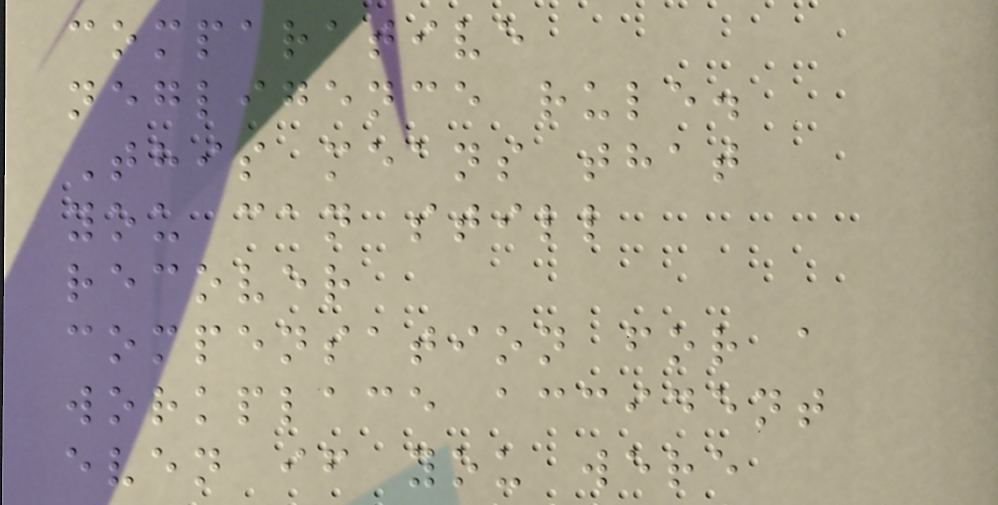comparative
negligence rule.
This means that
you can still
recover
compensation for a
workplace accident
even if you were
